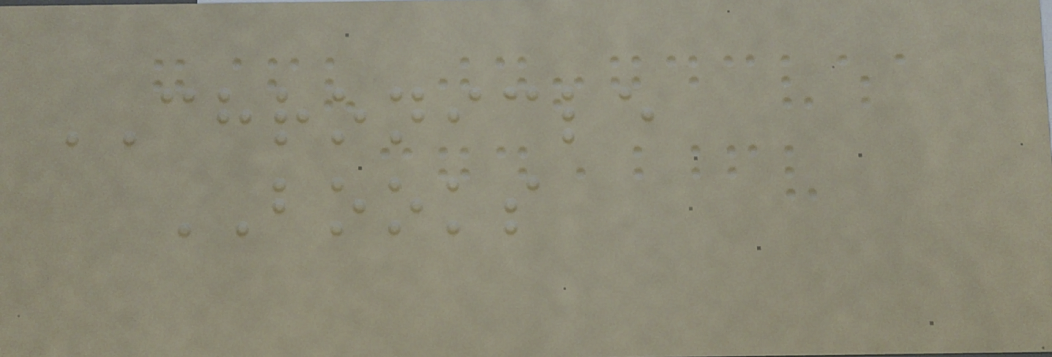CHRONICLE
BOOKS
